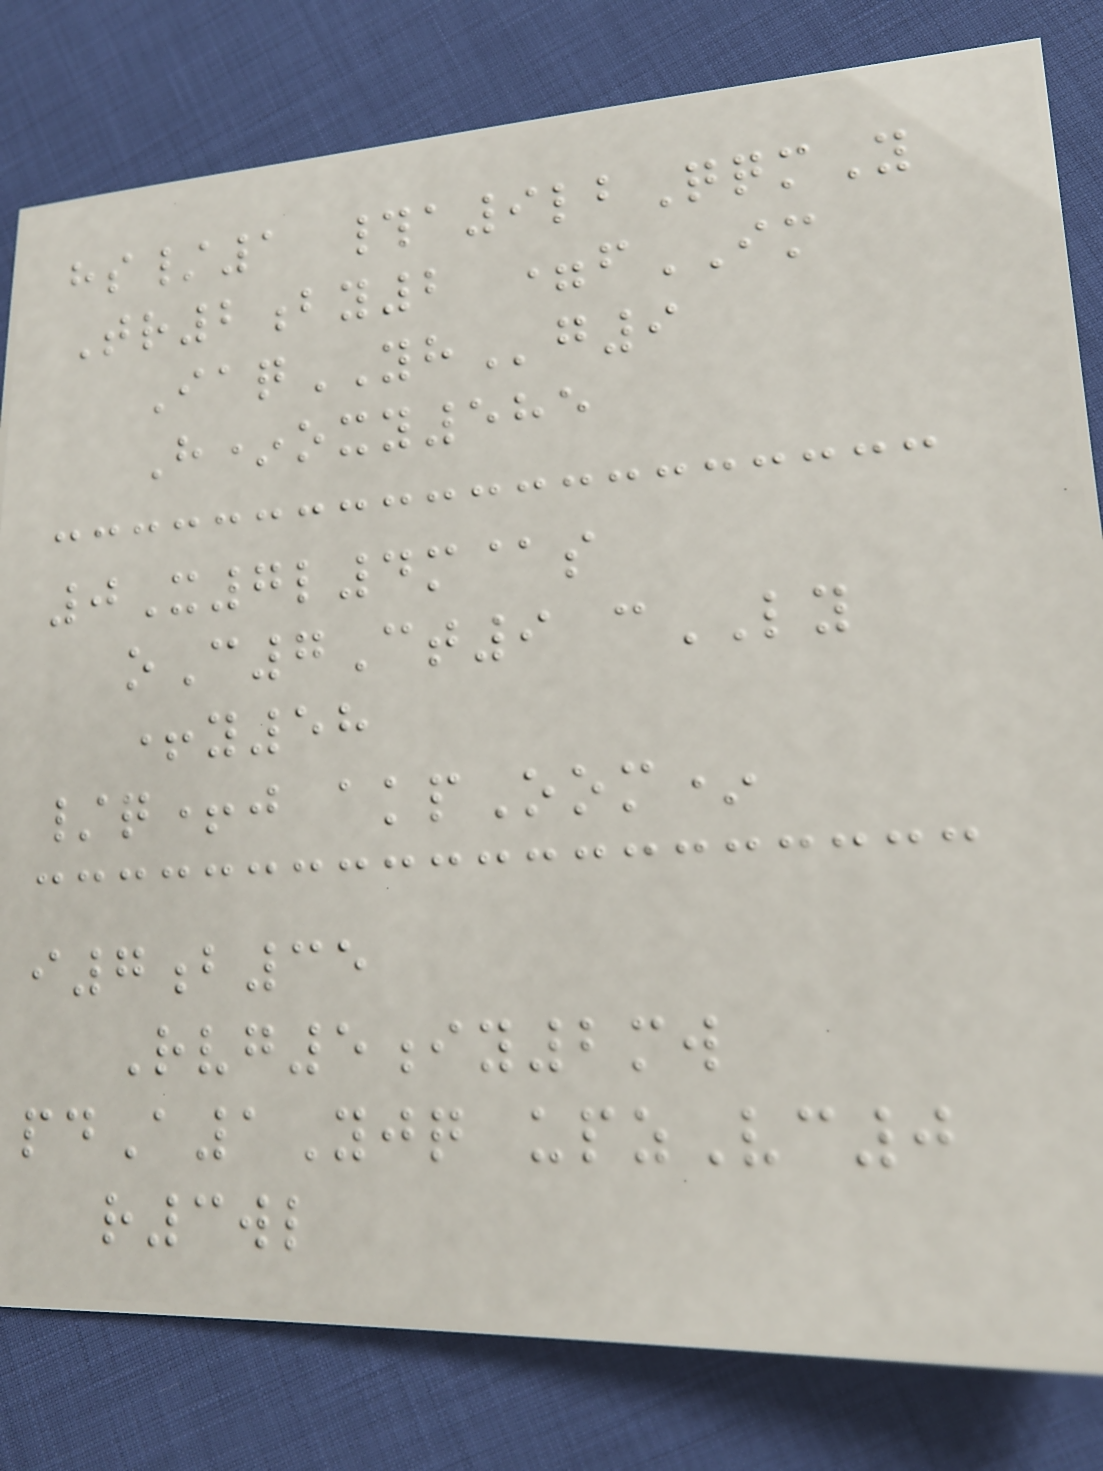hs/1 #a9lbQqmY
Tr2by2 =fIM
IaqYHg9
H*oxy585
0X7l4m@s
oC7Ct9 cLY
+y58
/q+j akpOom*
i7b35
Rvg5iy2mw
pdA1Yjq upzVc0
r3wl
